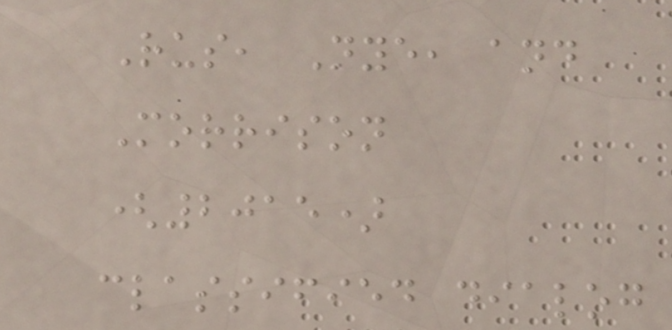Rus, Nye, and
Morrison
(2015)
classified dialog
